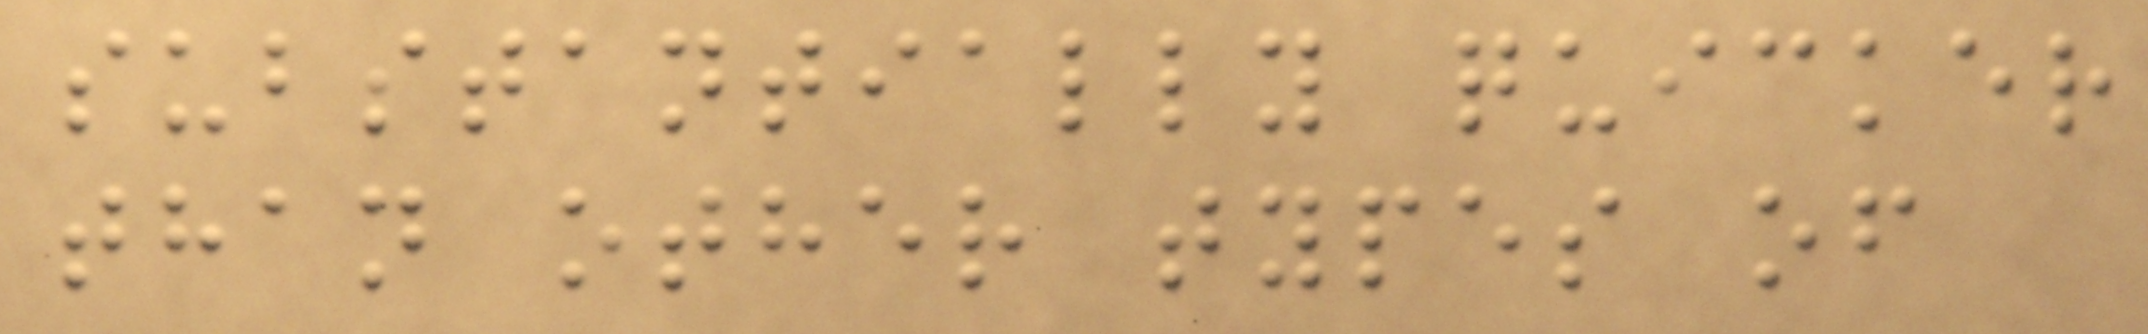substantially quicker
than other types of
